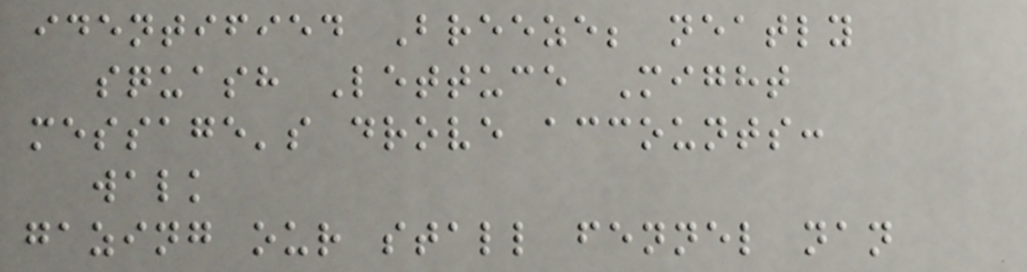identified Breeze; neatly
squash Lettuce Might
message's drove accounts:
walk
gazing our stall fennel nan
